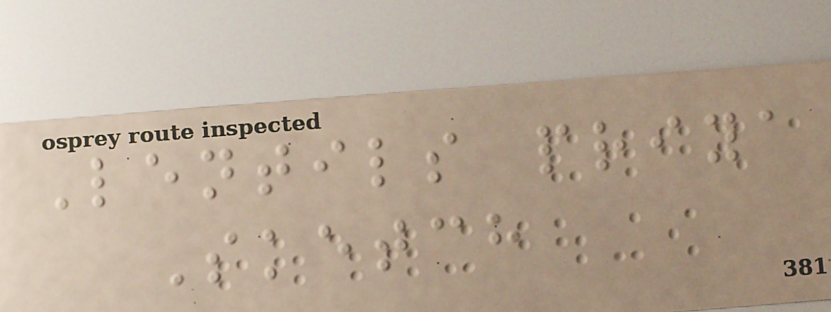Lentils priya
Sketch
